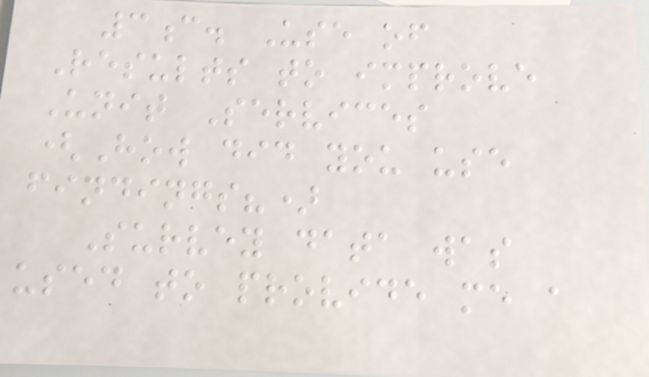3c. Use of
Results to improve
Unit Services
(How did you use
findings?)
Survey data was
used to provide me a
